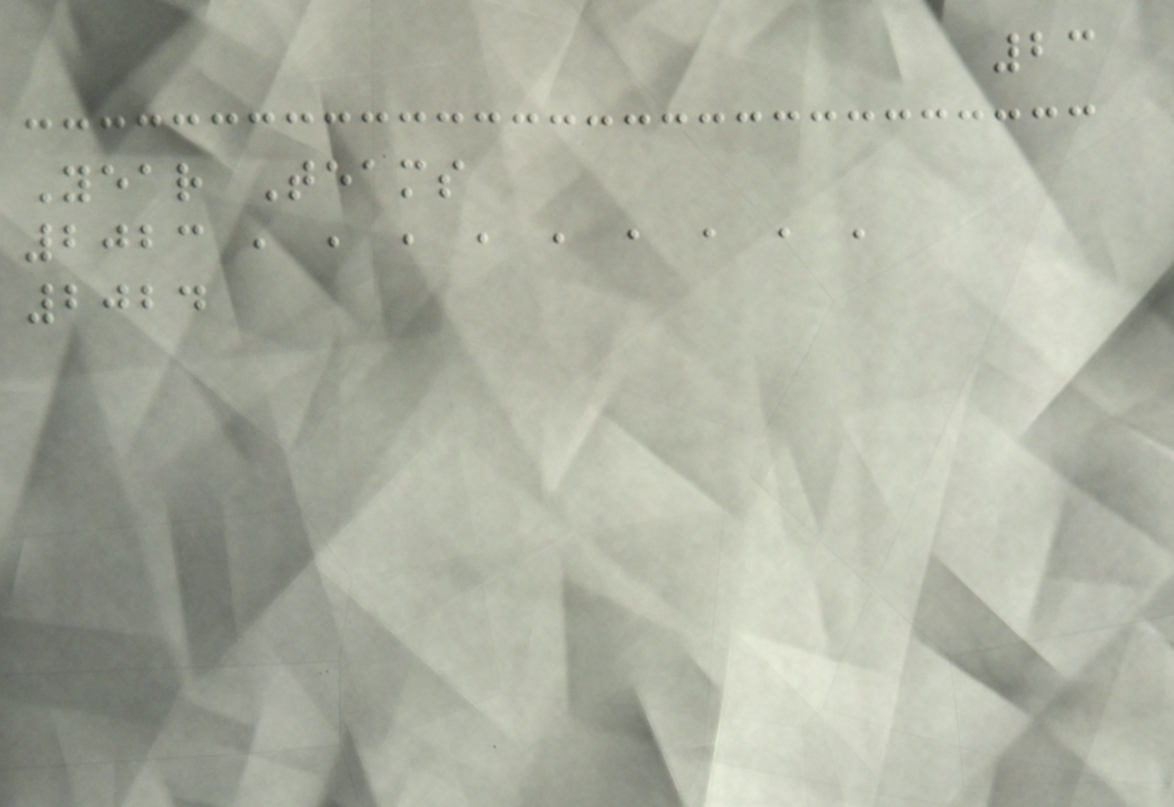23
Year Teams
2023 , , , , , , , , ,
2024
